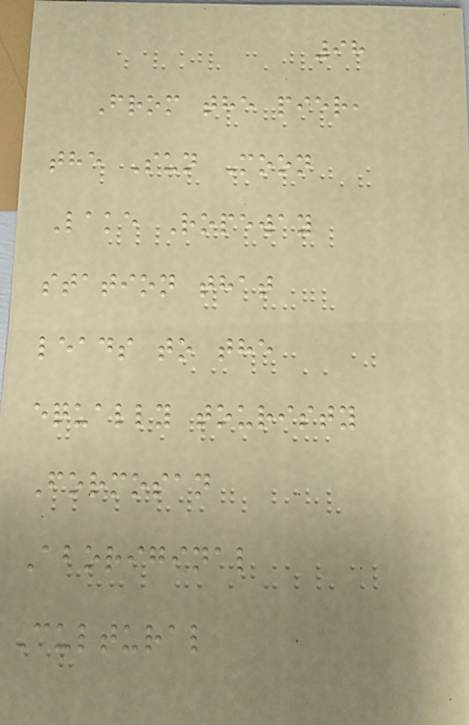98
From the pier,
the Sun Moon
Lake Ropeway
station that
leads to the
equally touristy
Formosan
Aboriginal
Cultural
